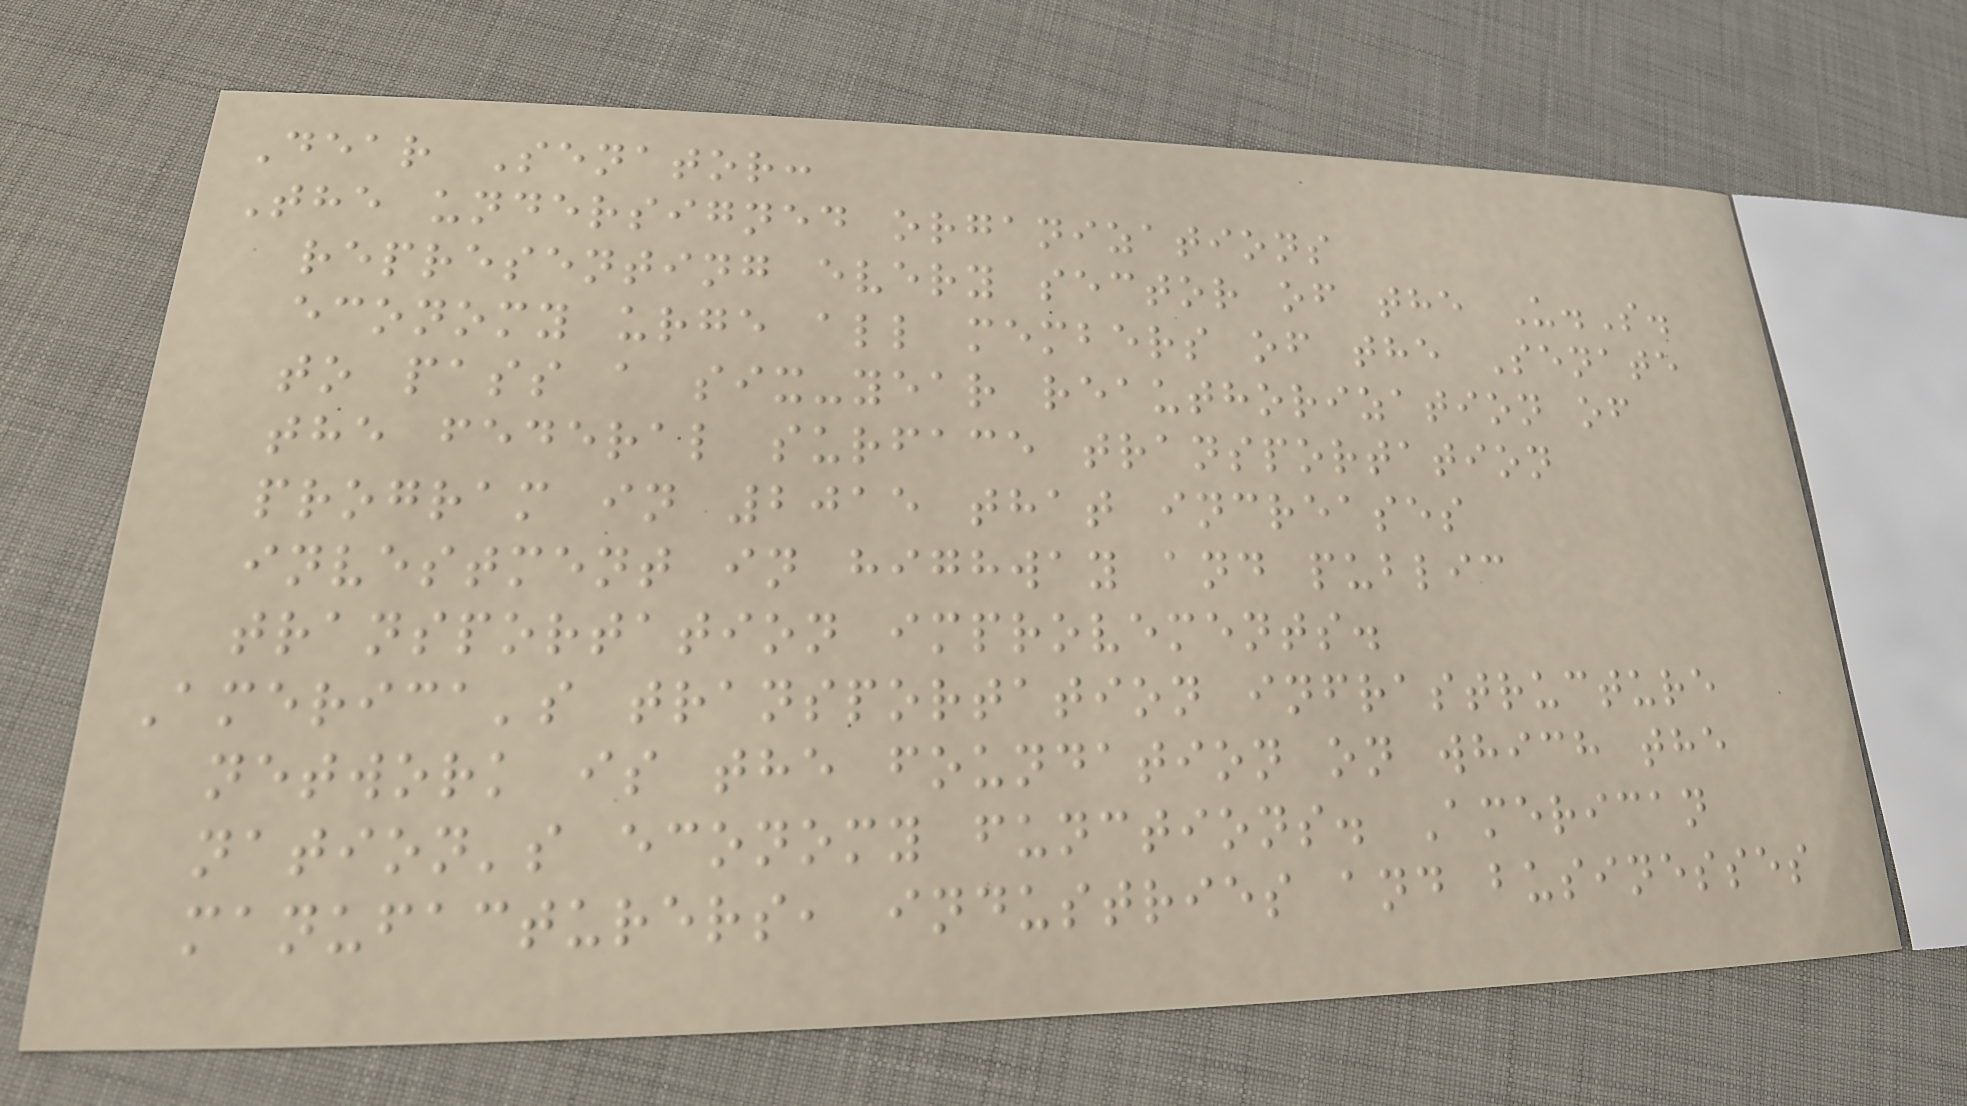Dear Senator:
The undersigned organizations
representing every sector of the U.S.
economy urge all members of the Senate
to pass a six-year reauthorization of
the federal surface transportation
program in 2015 that increases
investment in highway and public
transportation improvements.
America's transportation infrastructure
network is the foundation on which the
nation's economy functions. American
manufacturers, industries and businesses
